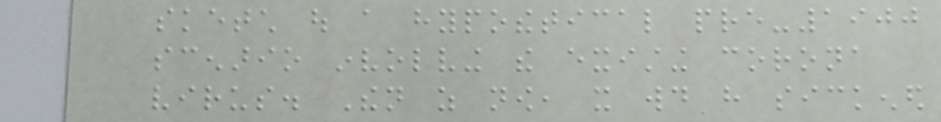sketch out a hypothetical pre-1900
scenario involving the existing corona
virus. Then as now, it would have sickened
